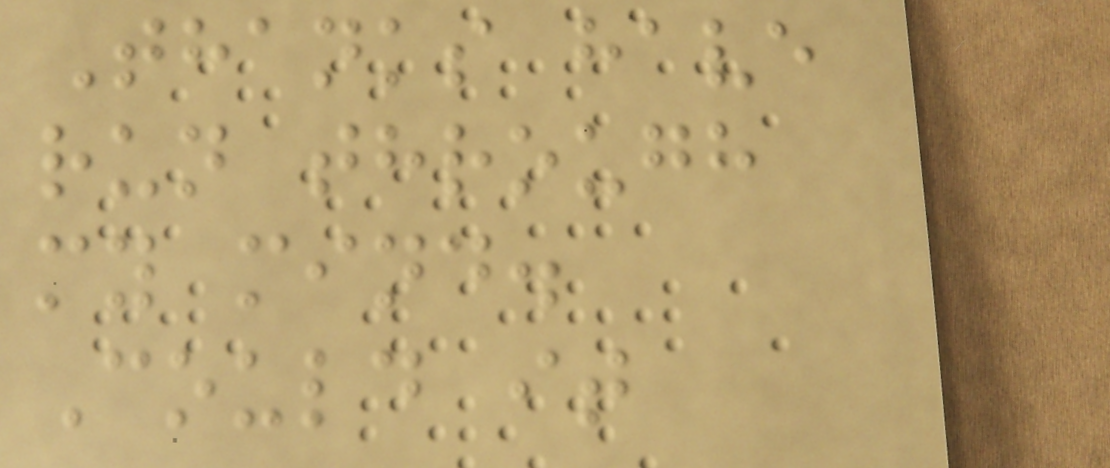Thanks have
run through
my mind.
Could it
